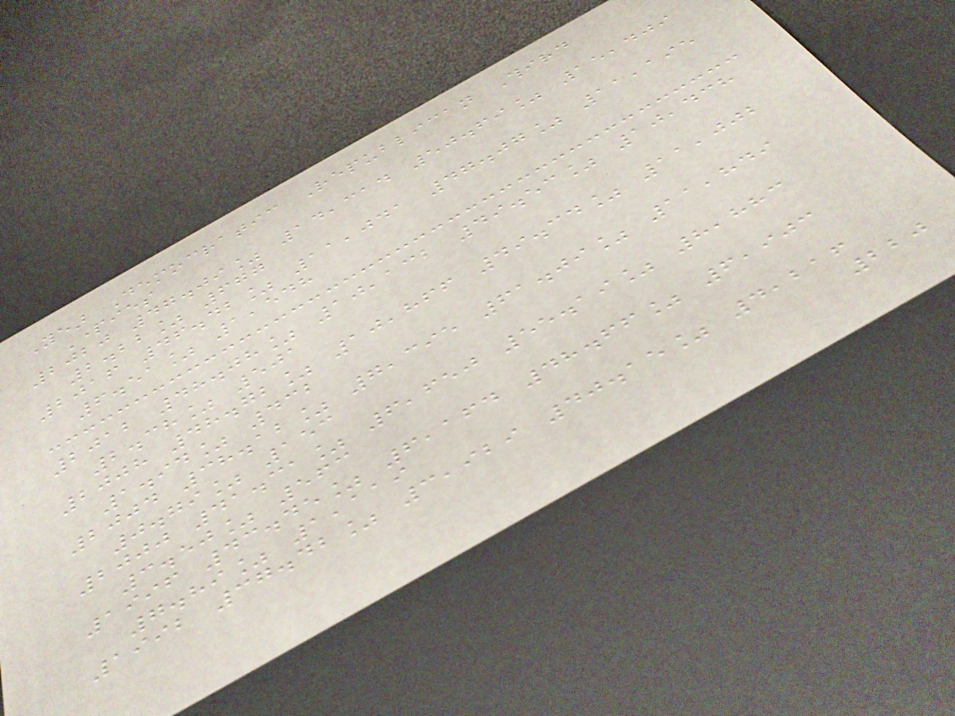Year Democratic Republican Third
Parties
2020 47.09% 14,314 50.69% 15,409
2.22% 677
2016 46.42% 11,041 47.07% 11,195
6.51% 1,548
2012 48.08% 10,132 49.53% 10,438
2.38% 501
2008 48.72% 10,866 49.34% 11,002
1.94% 432
2004 38.12% 7,395 61.09% 11,849
0.79% 153
2000 41.31% 6,650 55.19% 8,883
3.50% 563
1996 43.45% 6,164 48.66% 6,903
7.89% 1,119
1992 37.42% 3,929 40.15% 4,216
220
